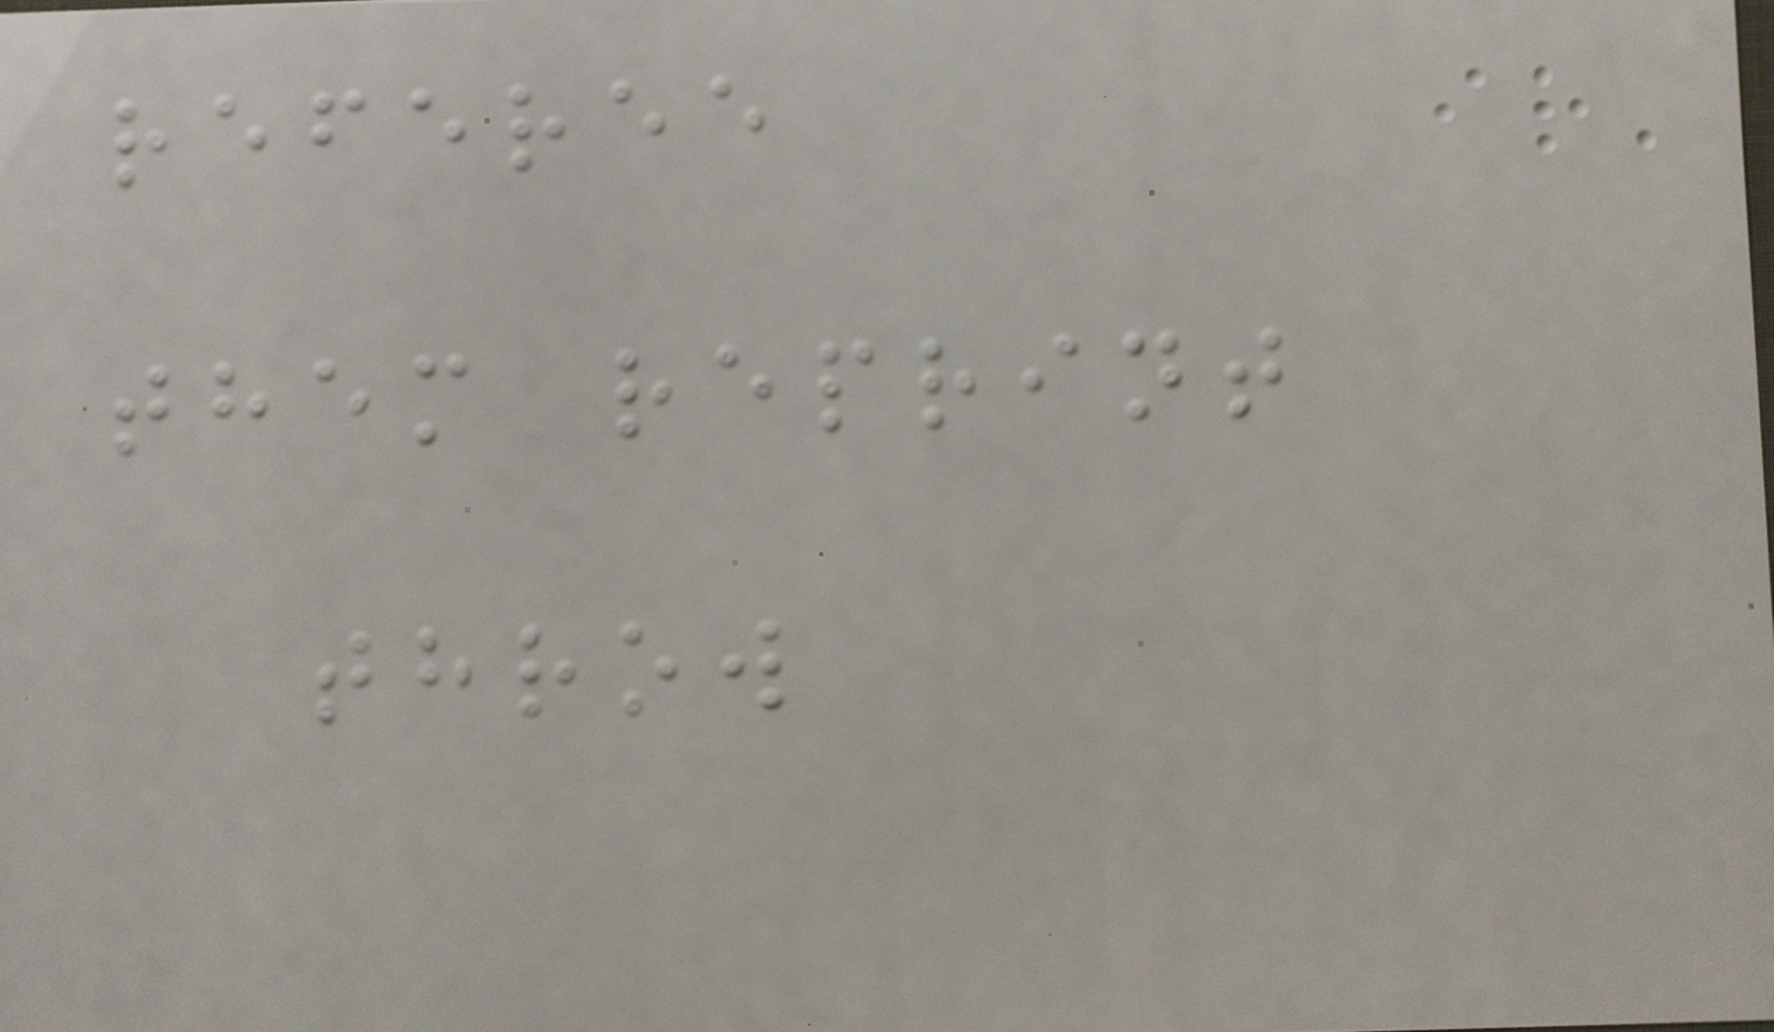referee
them reprint
throw
